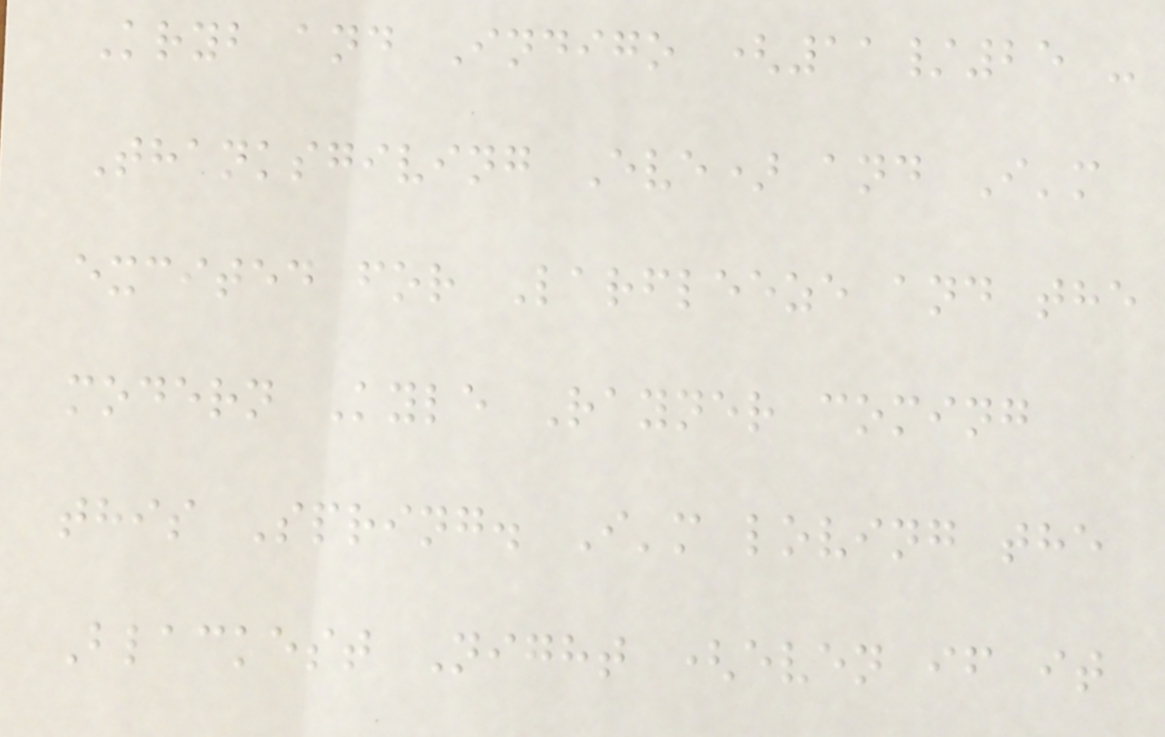Kryb and Indigo (11/25 -
Thanksgiving Eve) and I'm
excited for Larfleeze and the
modern Kyle Rayner coming
this Spring. I'm loving the
Blackest Night (even if it
